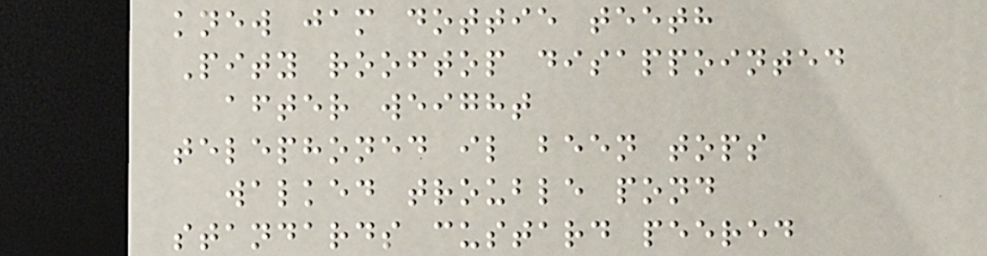knew jam dottie teeth
Pity rooftop disappointed
after weight
telephoned il been tops
walked trouble pond
standards custard peered
